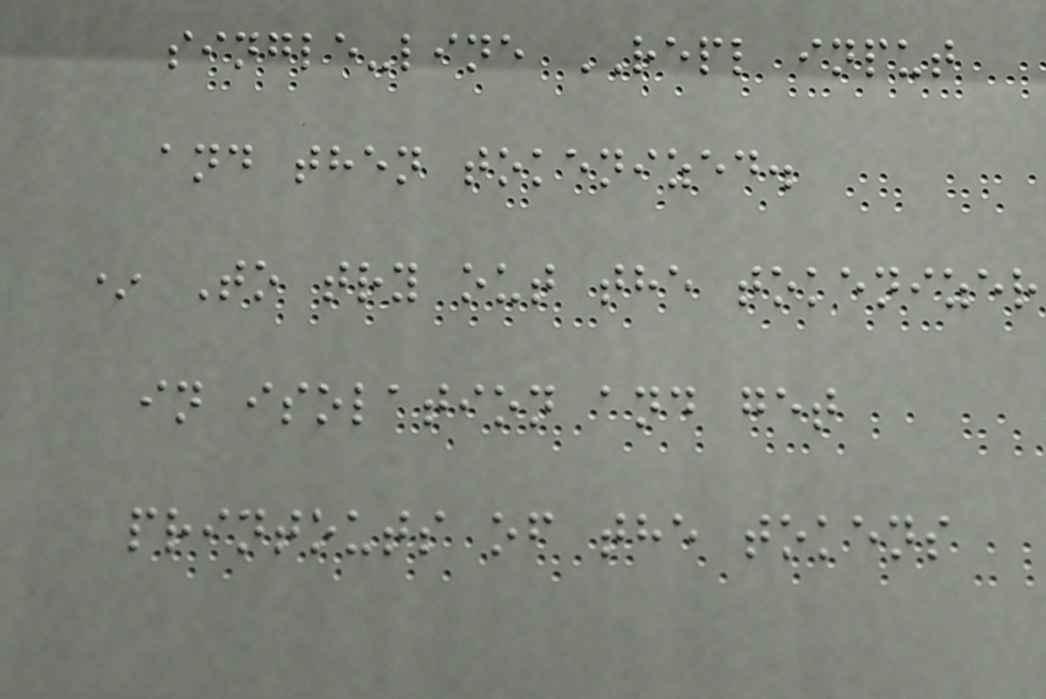single-line REPL input
and then tokenized.
* To try out the tokenizer
in isolation and get
printouts of the tokens
